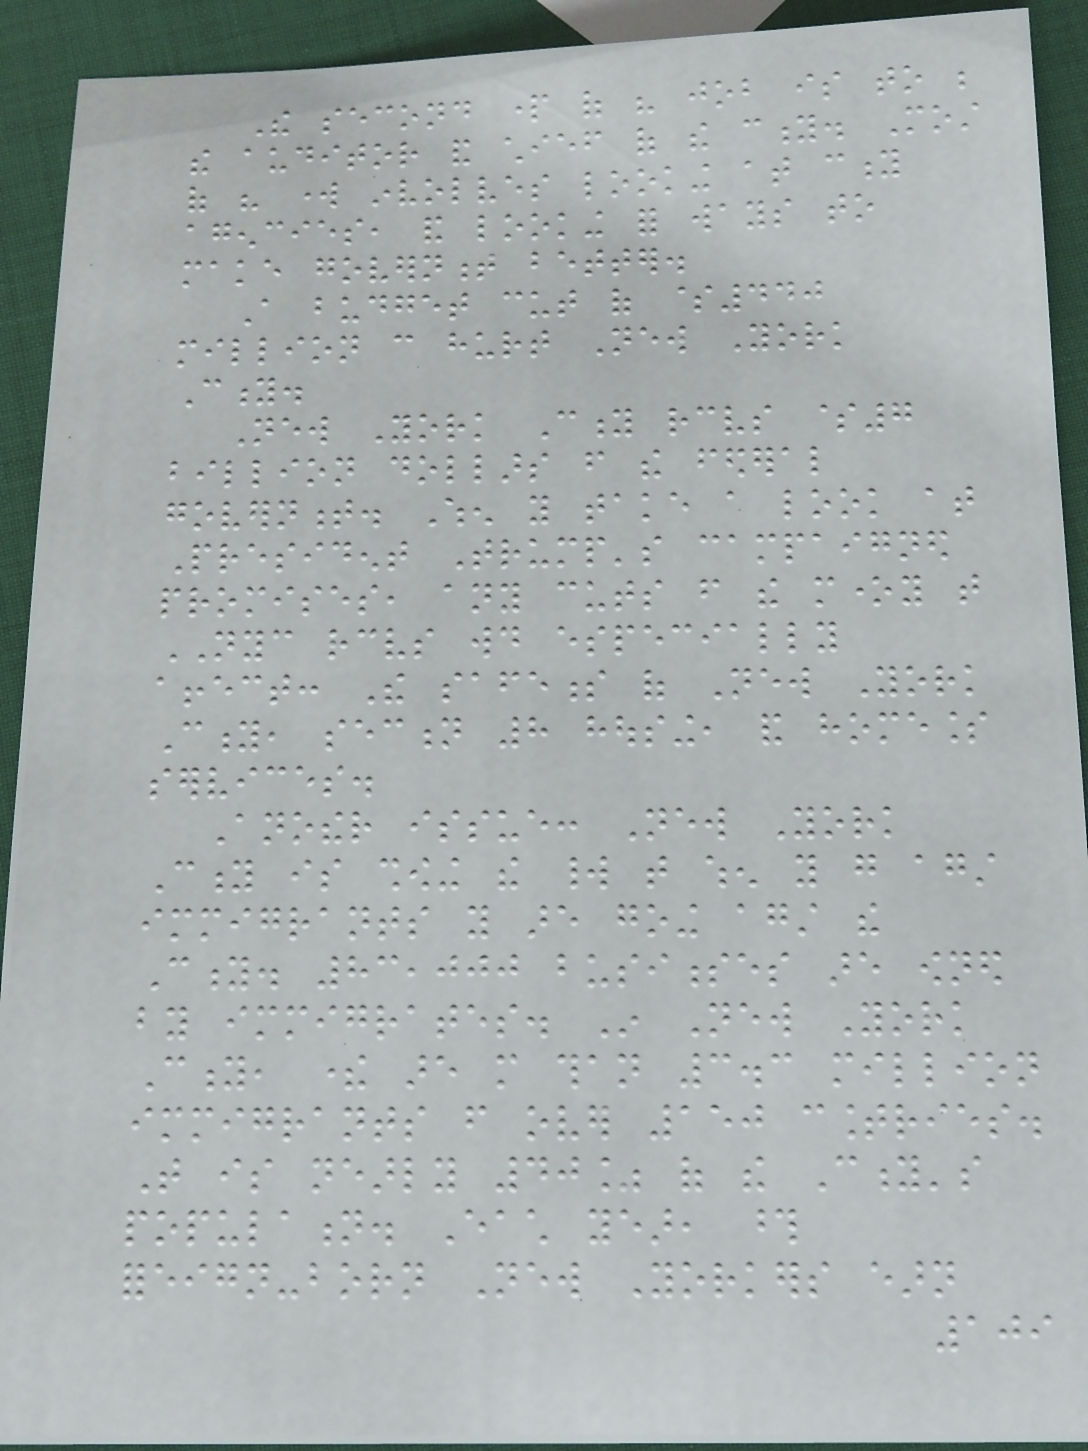The second part of his job is to be
the auditor and chief of the city. Most
of his work involves looking at city
agencies, and looking for ways to
make government better.
A budget cut of $440
million can hurt New York
City.
New York City receives $7
billion dollars from the federal
government. When you take a look at
President Trump's campaigned
promises, any cuts from the money that
NYC receives would especially
affect: The safeness of New York
City, section 8 housing, and homeless
services.
Another issue: New York
City is showing the world that when you go against
immigrants you are going against the
City. 83,000 businesses are owned
by immigrates. In New York
City, there are more than 3.3 million
immigrants from over 150 countries.
That is nearly 40% of the City's
population. Each year, those
foreign-born New Yorkers earn
109
